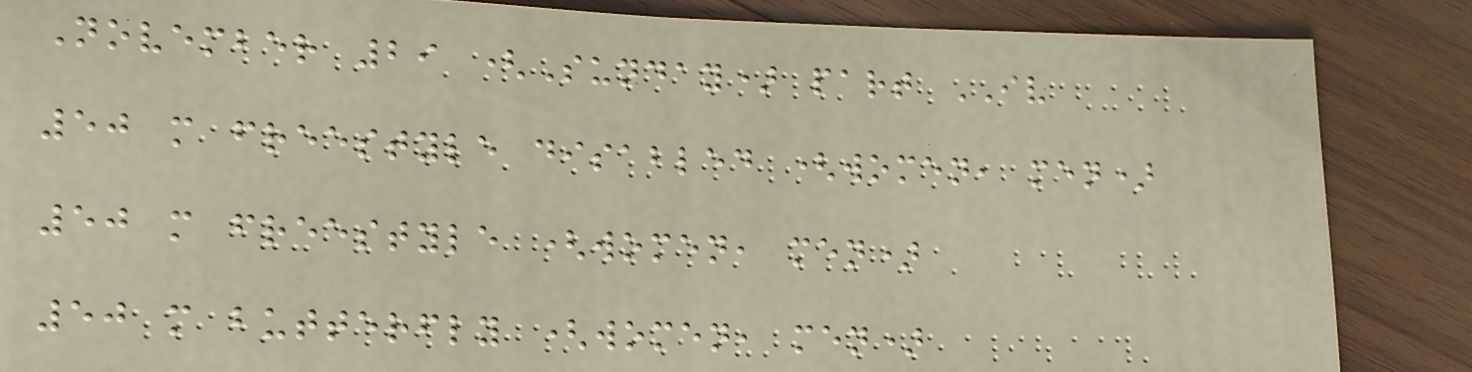November 29 (Sunday) part IV
50 m freestyle disabled (women, men)
50 m freestyle (women, men)
50 m butterfly (women, men)
